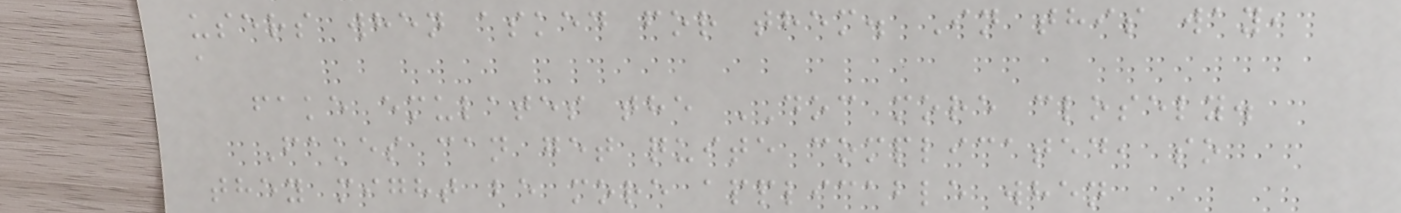users when asked for them. In this way,
a
fake emulates the DOC more closely.
Fakes can get quite complicated, so
they might be more applicable when
